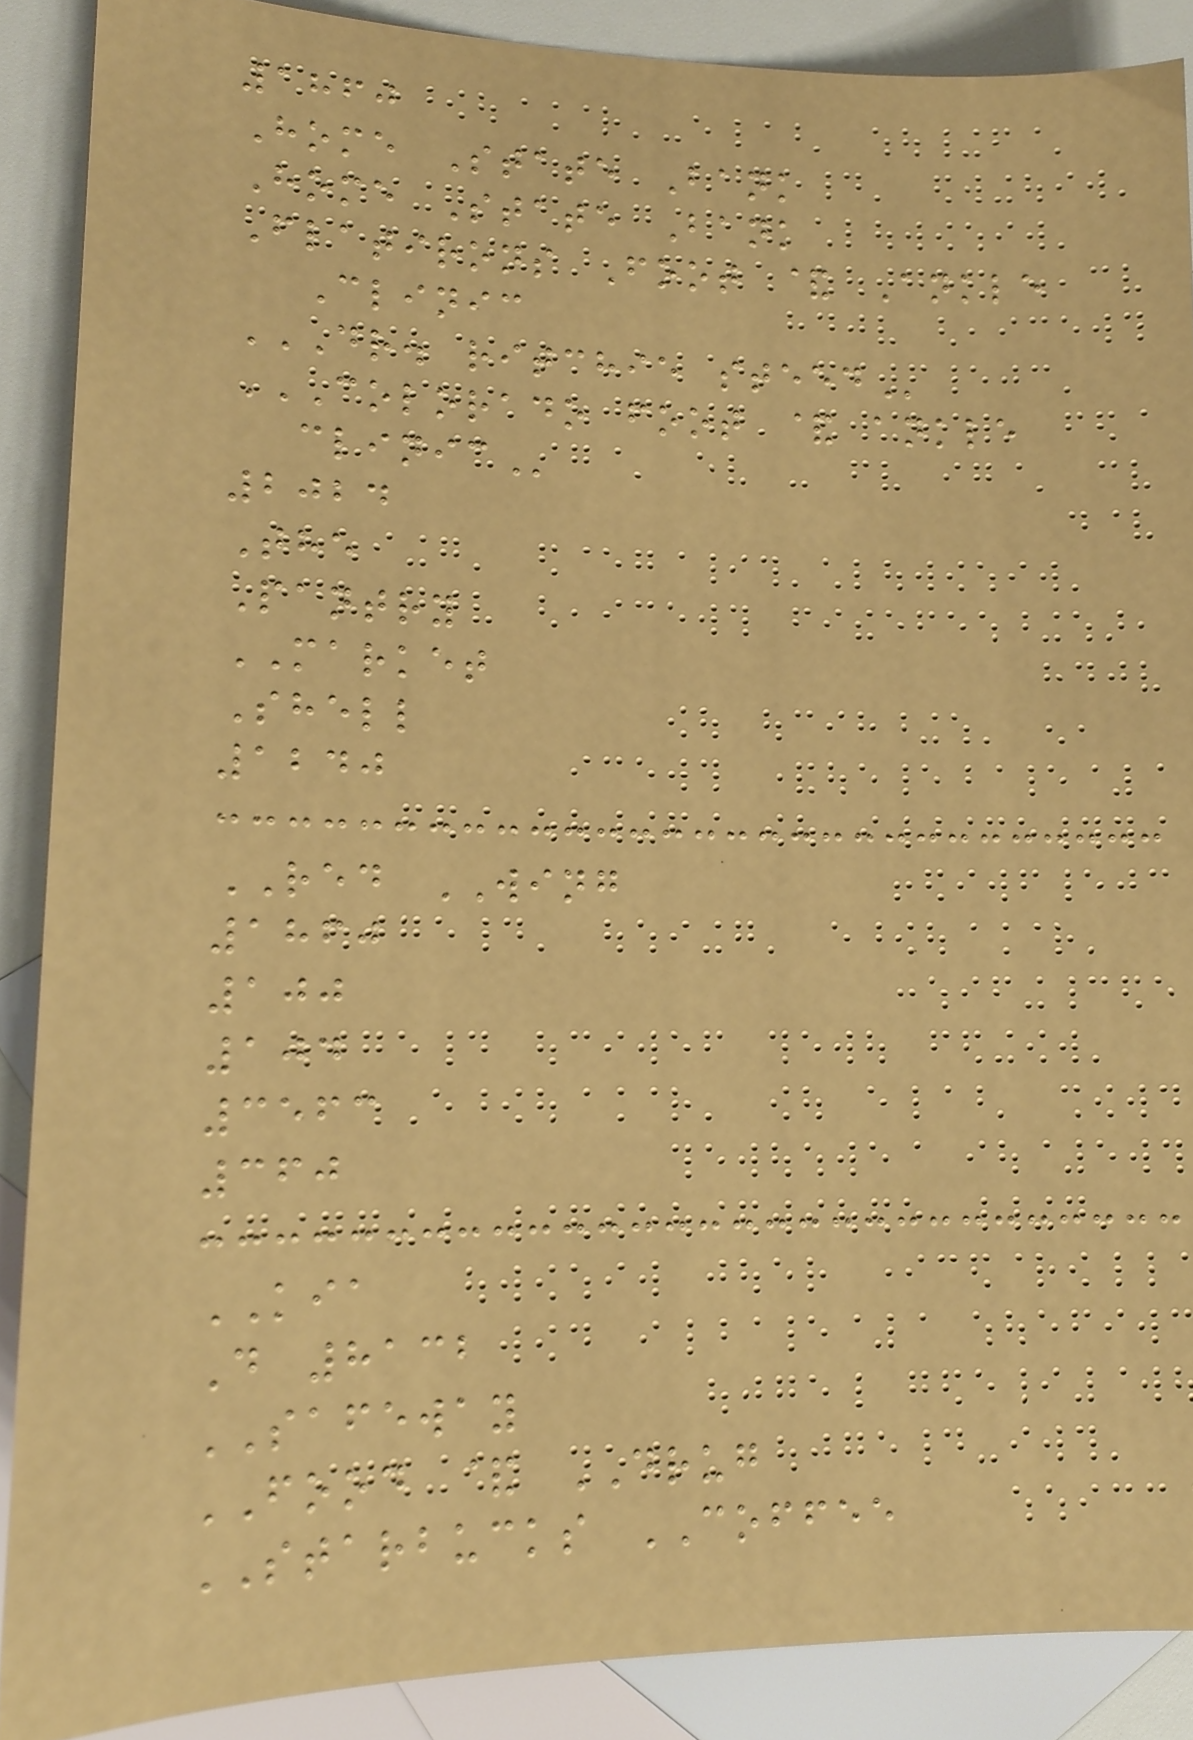1860
Home State Bank
Home State Bank
Flatirons Foot & Ankle
Clinic
DR. RITCHIE STEED
COLORADO FOOT & ANKLE
CLINIC
2024
The
Pantry
MARKET
Shell
1240
RED WING
1860
100
104
3563
360
KIA
D 8132
SAFEWAY
FOOD & DRUG
STARBUCKS COFFEE
